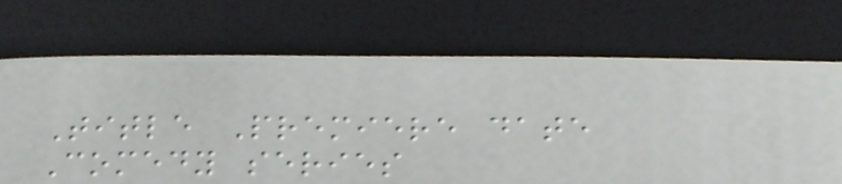Title Premiere date
Comedy series
